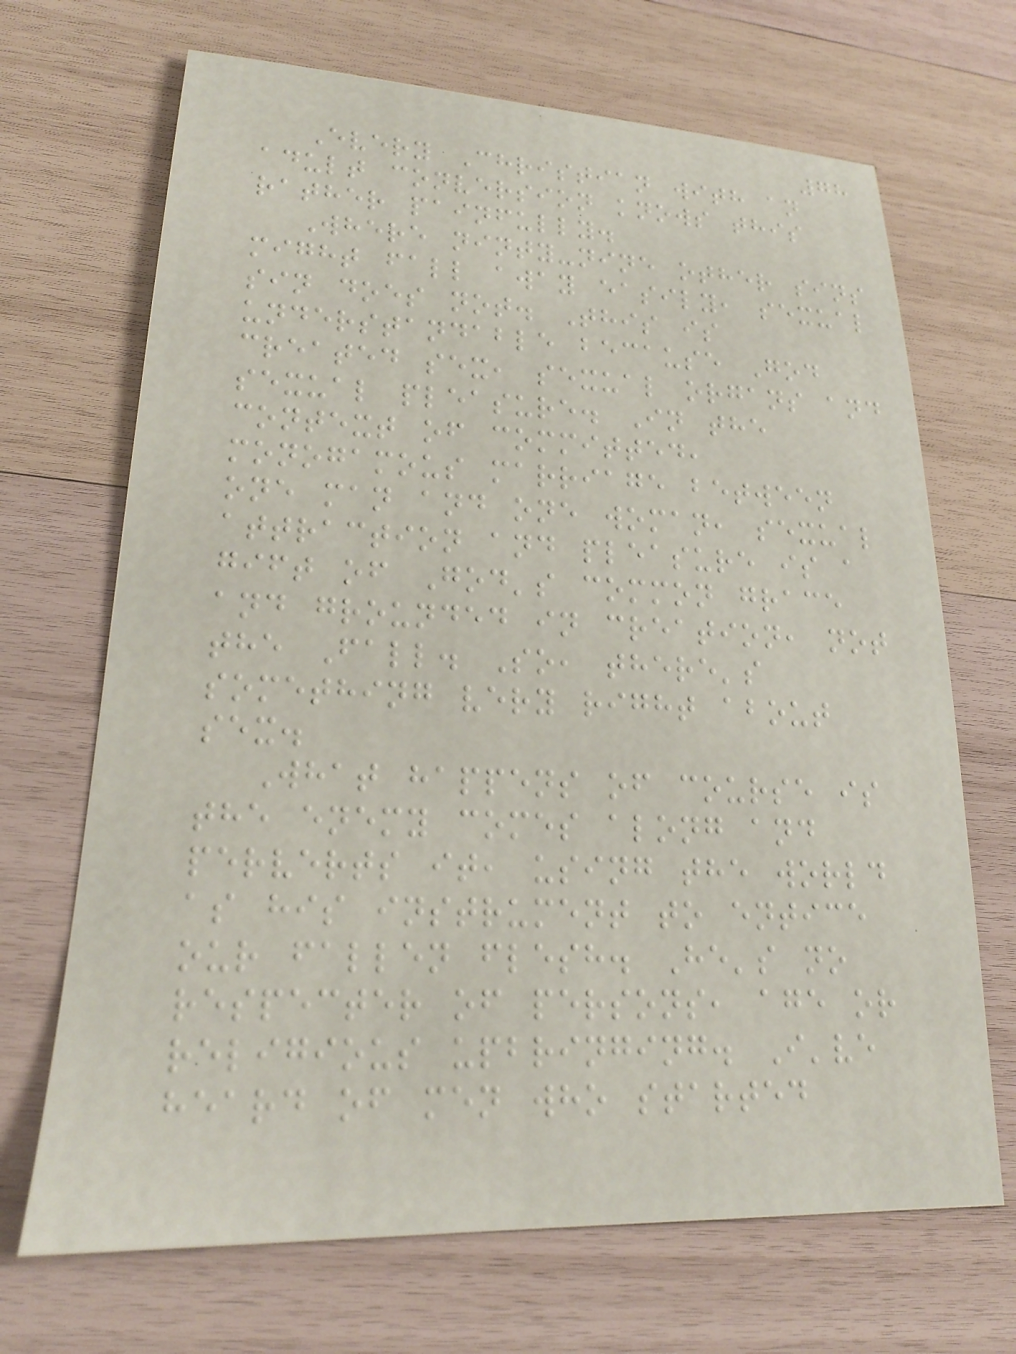78
Every Christian with an
adult conversion knows this
rather painfully.
Where ninty-nine other sins
might fall away easily, sexual
sin does not. This is
understandable because God
created sex, sexual organs and
sexual pleasure. In the
context of committed,
monogamous marriage between
one man and one woman, sexual
attraction and pleasure is a
gift of God's common grace
and grounded in creation, not
the Fall. So, there's
something very right about
sex.
What happens of course is
the enemy comes along and
perverts it, using the world
as his instrument to entice
our fallen flesh. He's no
respecter of persons, age or
religious upbringing. I've
heard of men who started
